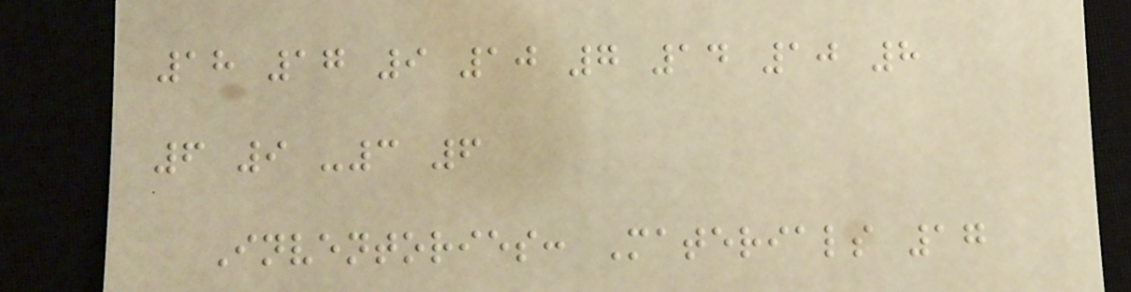18 17 9 10 7 14 10 8
6 9 -3 6
Inventories: Materials 17
